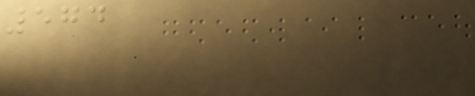574
